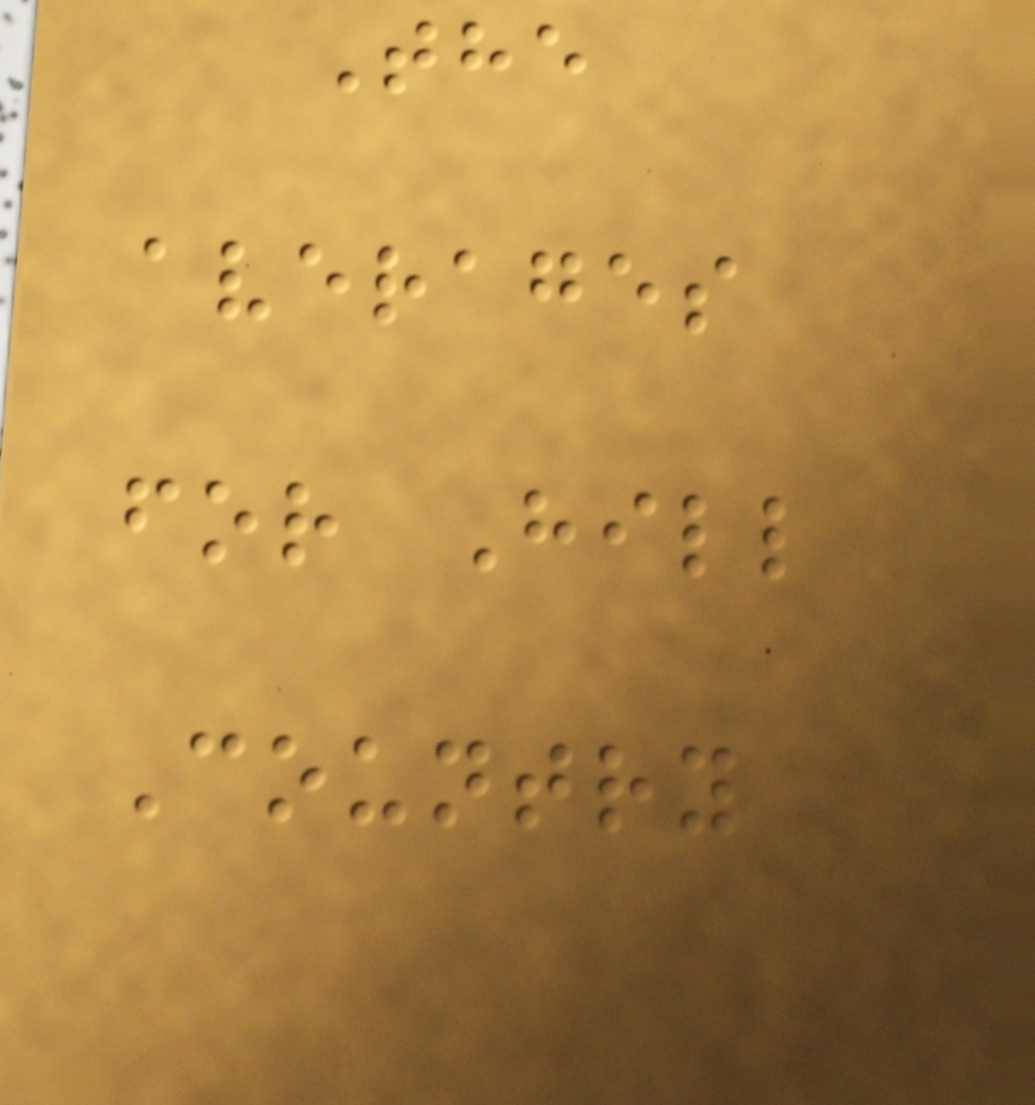The
averages
for Hill
Country
